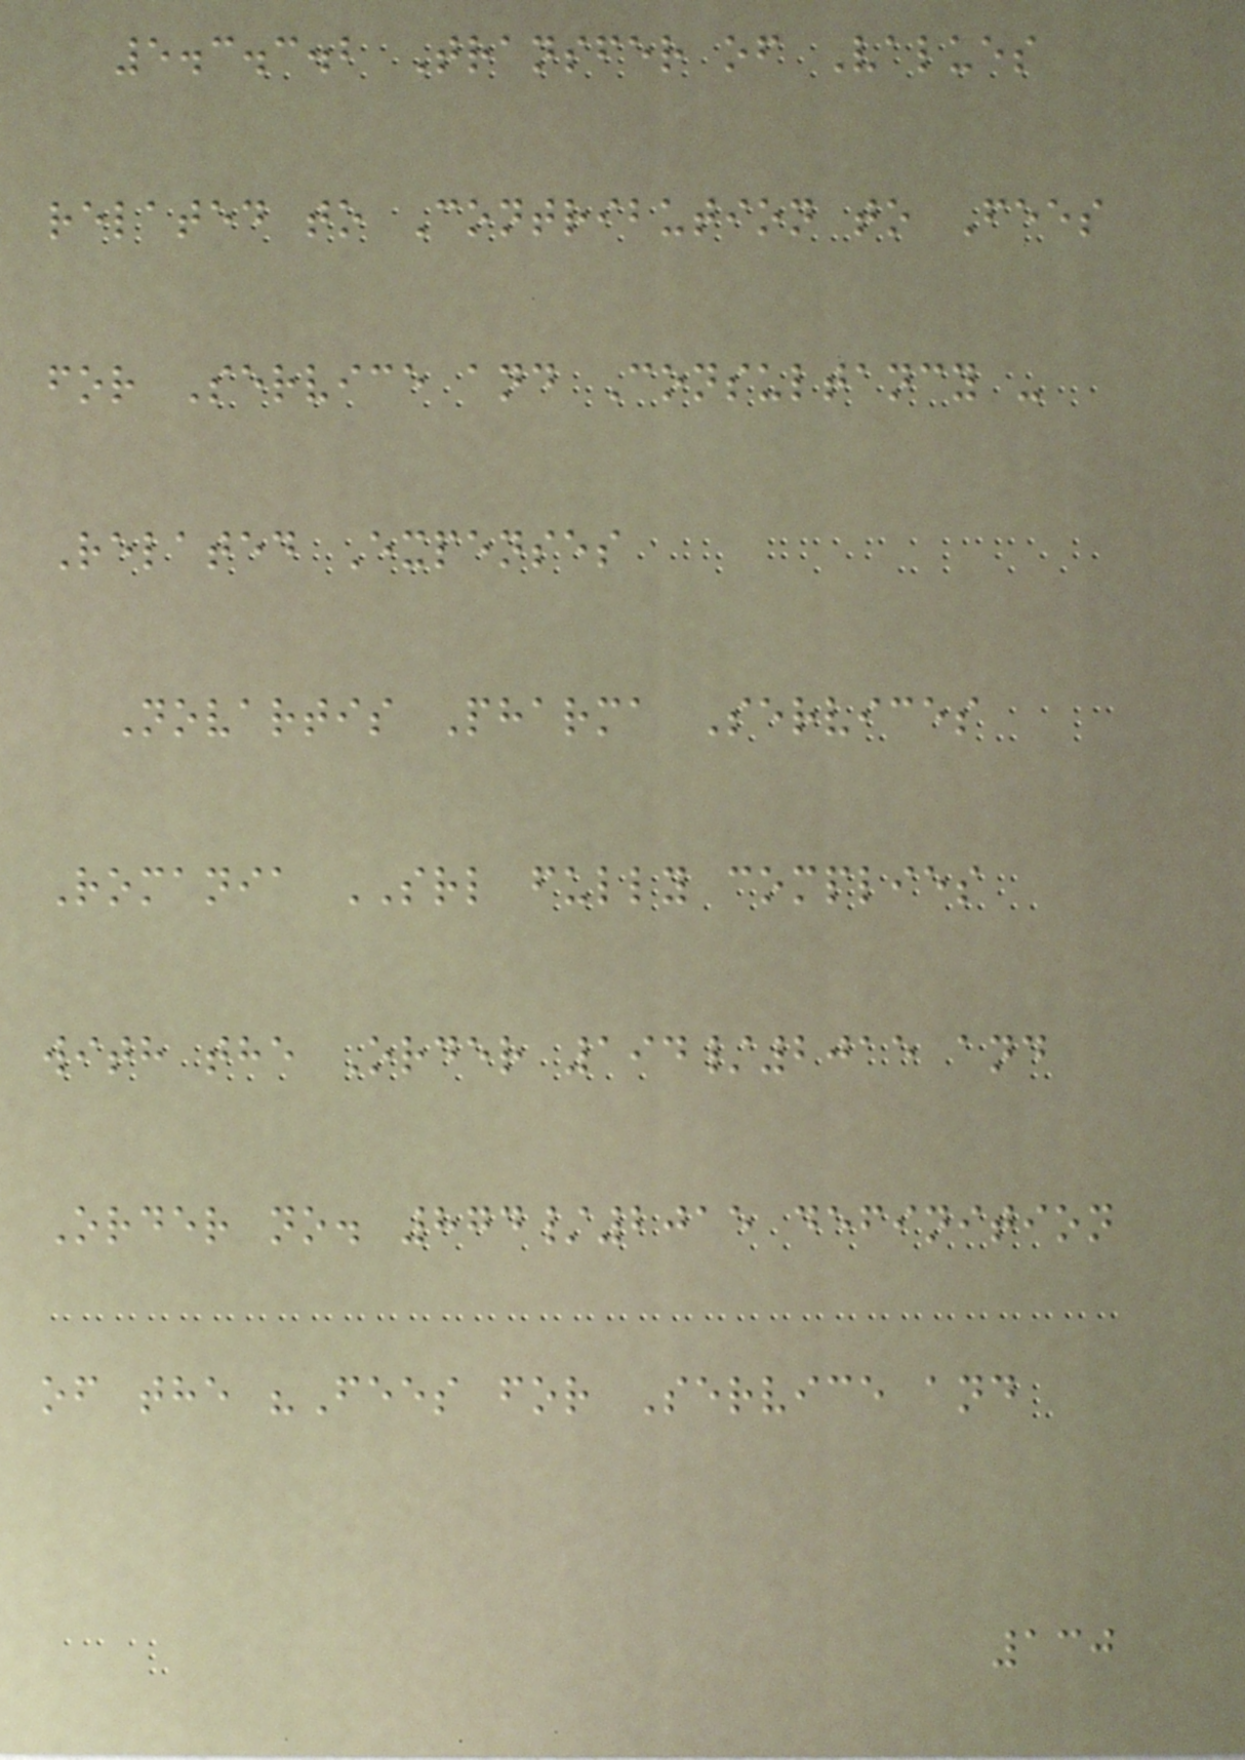5.3.3.2 Transfer of Values
related to Contribution to Fees
for Service and Consultancy -
Related Expenses
Novartis Pharma Services
Romania SRL fully complies
with the Order 194/2015 and
Order no. 874/2015 definition
of the "Fees for Service and
130
